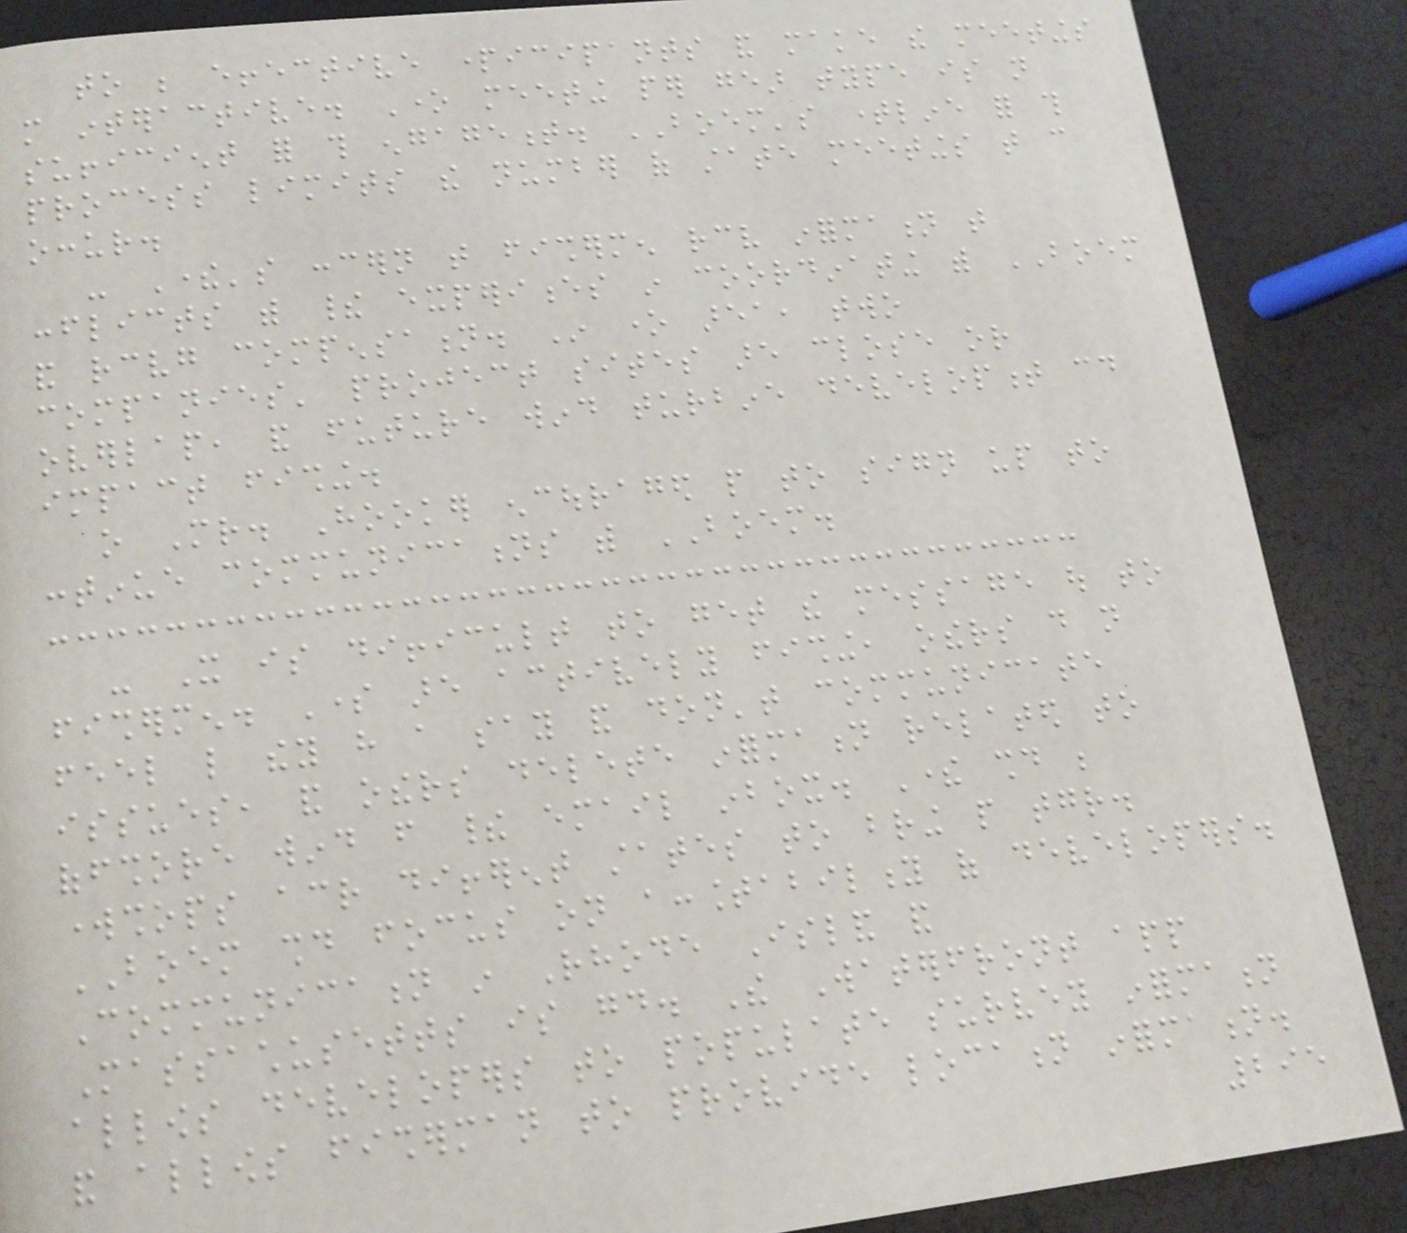to be effective participants and make the meetings
more interactive. One meeting per gear type is not
sufficient for this engagement. BOEM's timeline for this
process limits the number of state meetings that can
occur.
- There's concern that fishermen receive information that
conflicts with their experiences in coordinating with BOEM
and receiving compensation. In one area, two
companies' project sites are close or
overlap, and future wind turbine development could
impact fishing.
o Mr. Hooker encouraged people to sign up to
continue communications with BOEM.
- It is difficult to get the message out to
fishermen. Some are actively fishing, others do not
feel like they have a say and don't communicate
issues, and others delete information related to
offshore wind from their email inbox. There should be
workshops across different states to bring people together.
BOEM should focus on accountability of developers.
Communication in Rhode Island and
Massachusetts is good. The Waterfront app
allows developers to populate survey information
and allows fisherman to provide location information.
295
